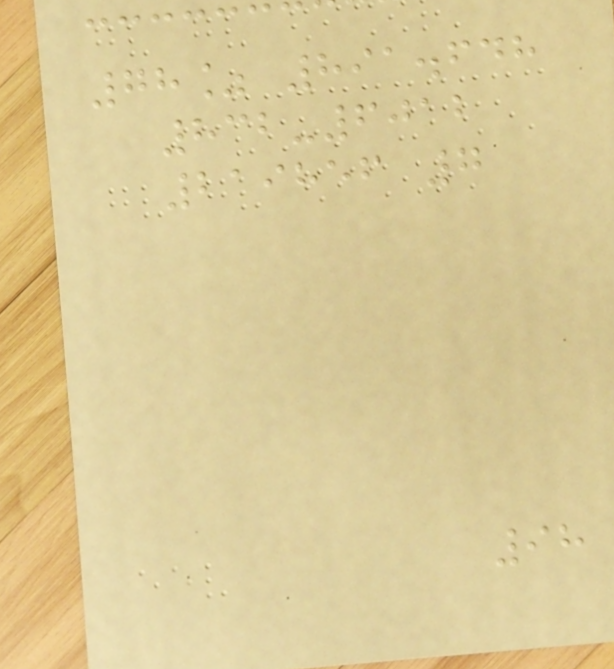78% 891.648
832-6012
219856 7
98
